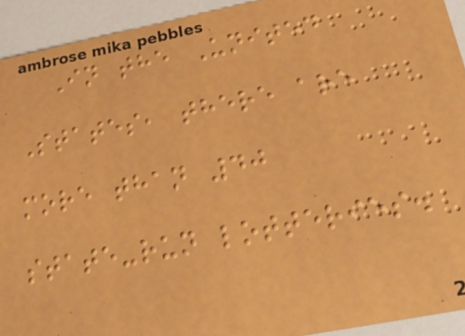In the United
States, there are
more than 40
state-run lotteries.
